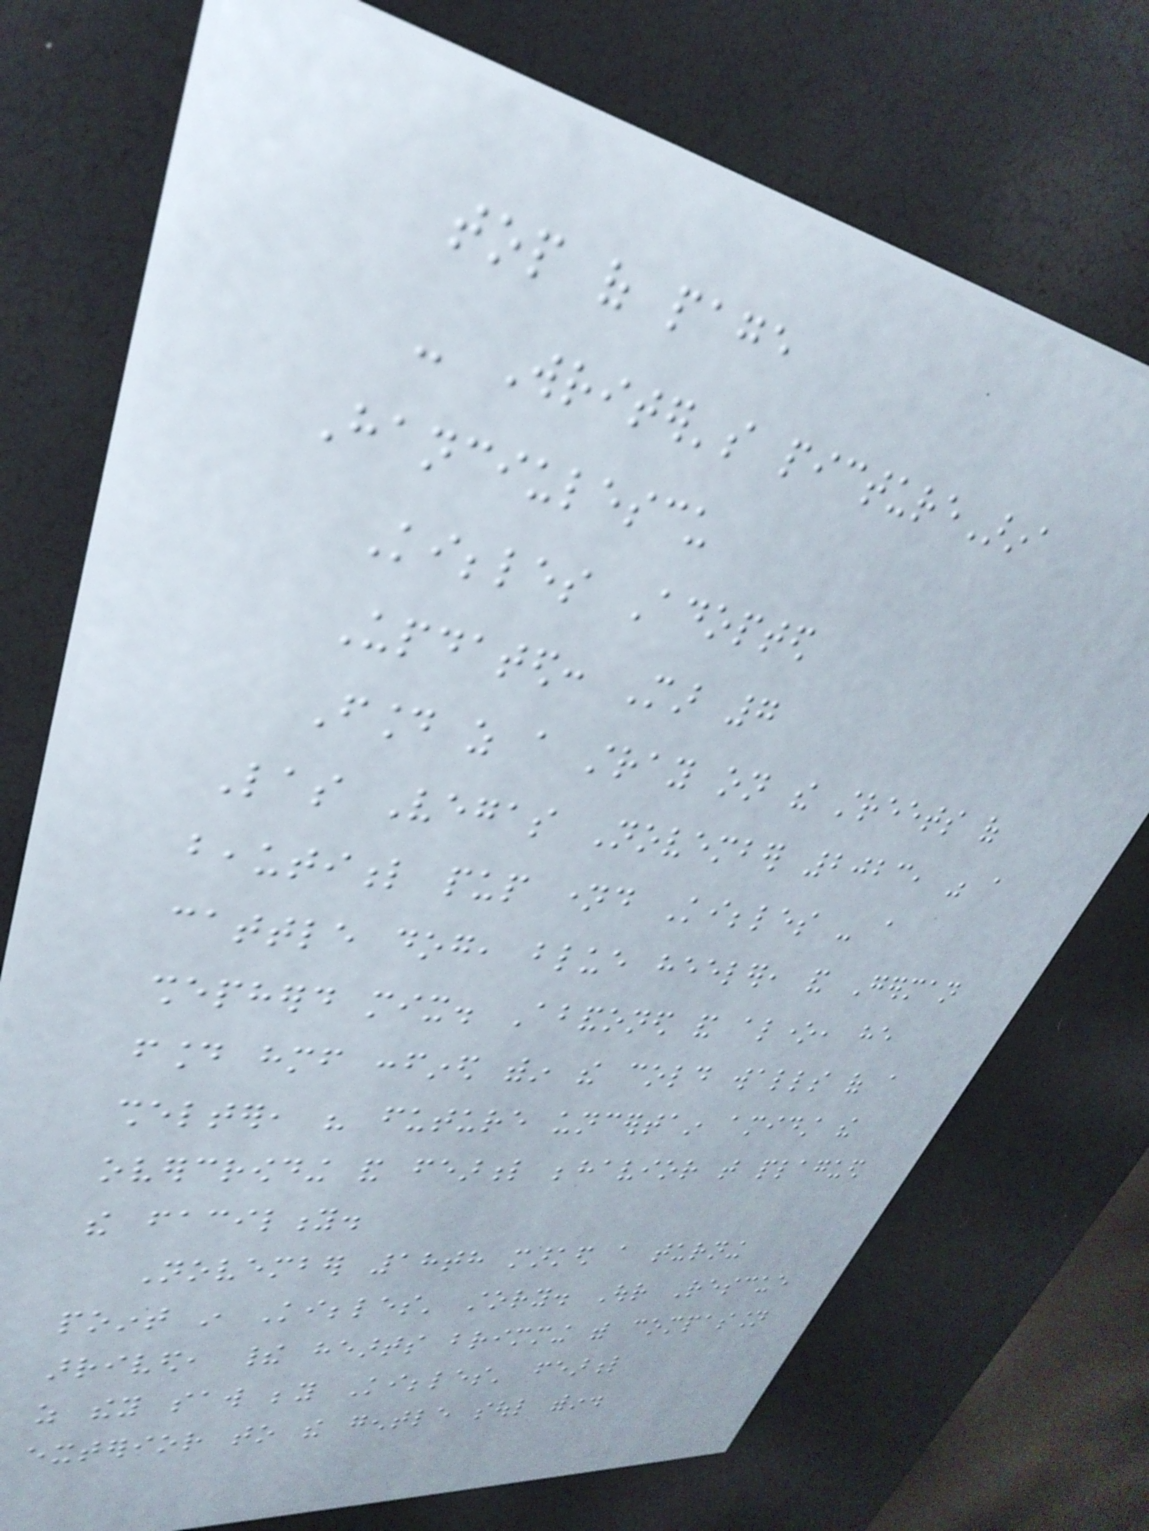top of page
- Writer's pictureArina
Hanciulescu
Kibbles Adopted
Updated: Mar 7
Found as a stray on the streets of
Las Vegas November 2023, was a
beautiful pup named Kibbles - a
cattle dog, blue heeler, and German
shepherd mix. Abandoned and alone, he
found himself confined within the cold walls of a
shelter, his future uncertain amidst the
overcrowding and fearful behavior that plagued
the facility.
November 18th marked a turning
point in Kibbles' story. Our Rescue
arrived, their hearts brimming with compassion
as they saw beyond Kibbles' fearful
exterior to the gentle soul within.
